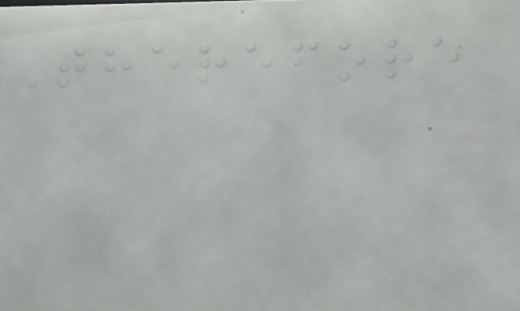Therefore
